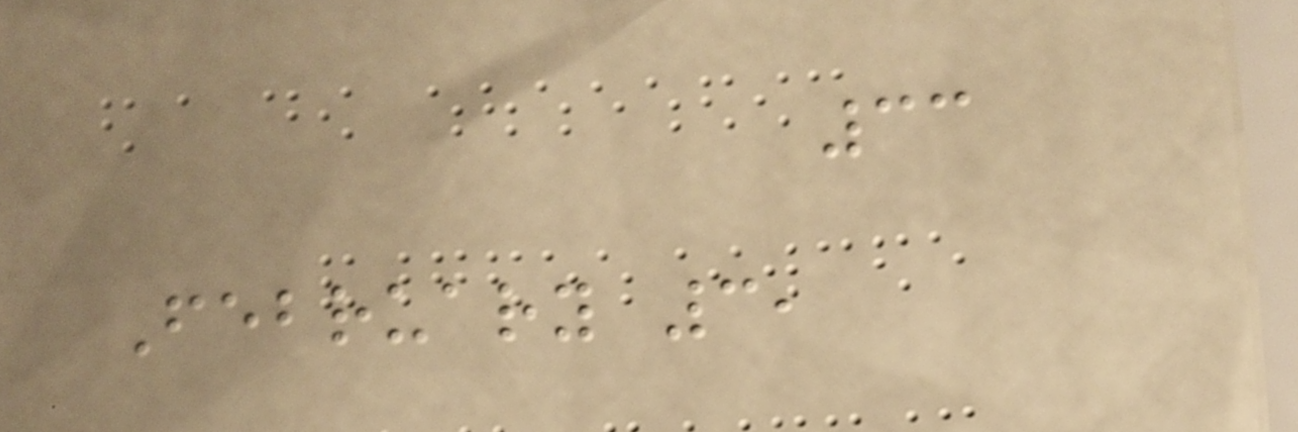33
February 3,
